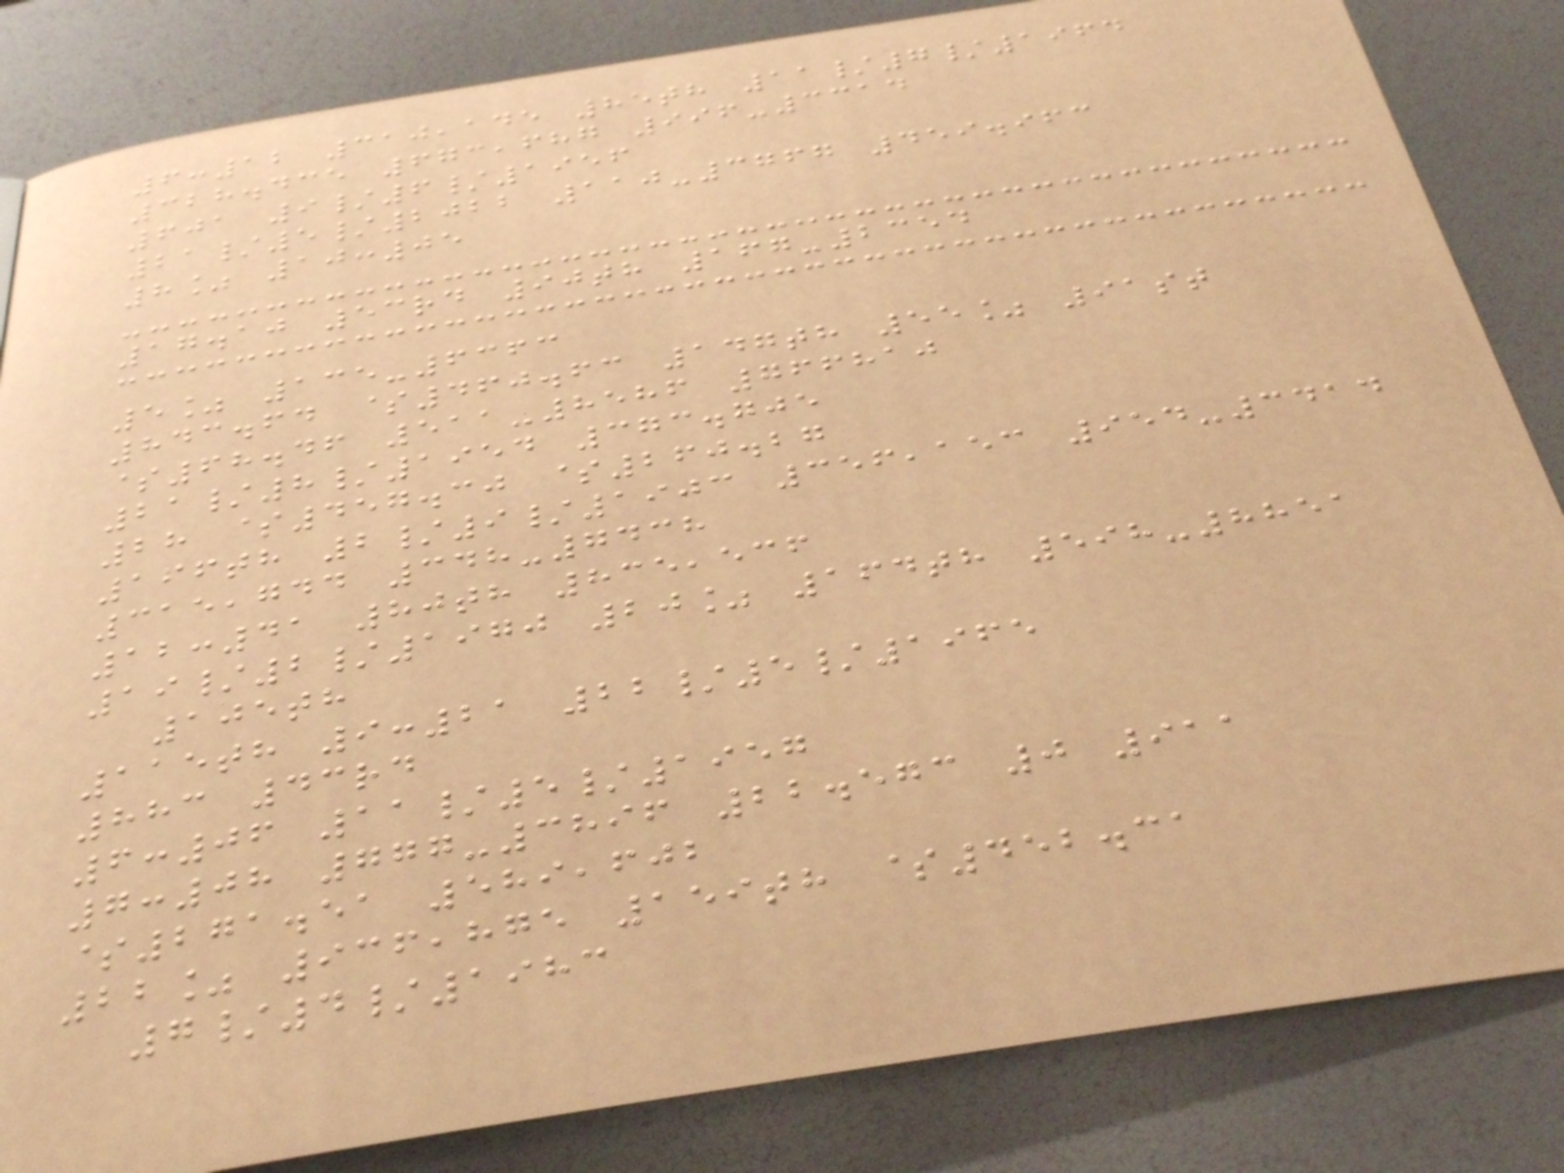6:12 310,145 85th 11/7/1964
328.435 673,687 996-3314
601 9/6/1956
21/5/2022 110-3767 459.963
8% 10:05
17.10 53rd 90th 167-2354
5% 135-6363
843.64 $460.63 147th 55% 91st
$68.46 511-8586 766810
21/8/1954 373.705
28 $457.30 $260.27
166th 2/9/1903 356,153 954-3414
315,744 348-7438
12:41 80th 835,536
19/2/1970 20% 164th 598-8851
105th
115th 9:21 22/5/1965
883 43rd
6:06 11/5/1957
7:08 777-3896 22.573 0 911
$271.51 589,602
22% 936,875 159th $452.31
7/4/1983
